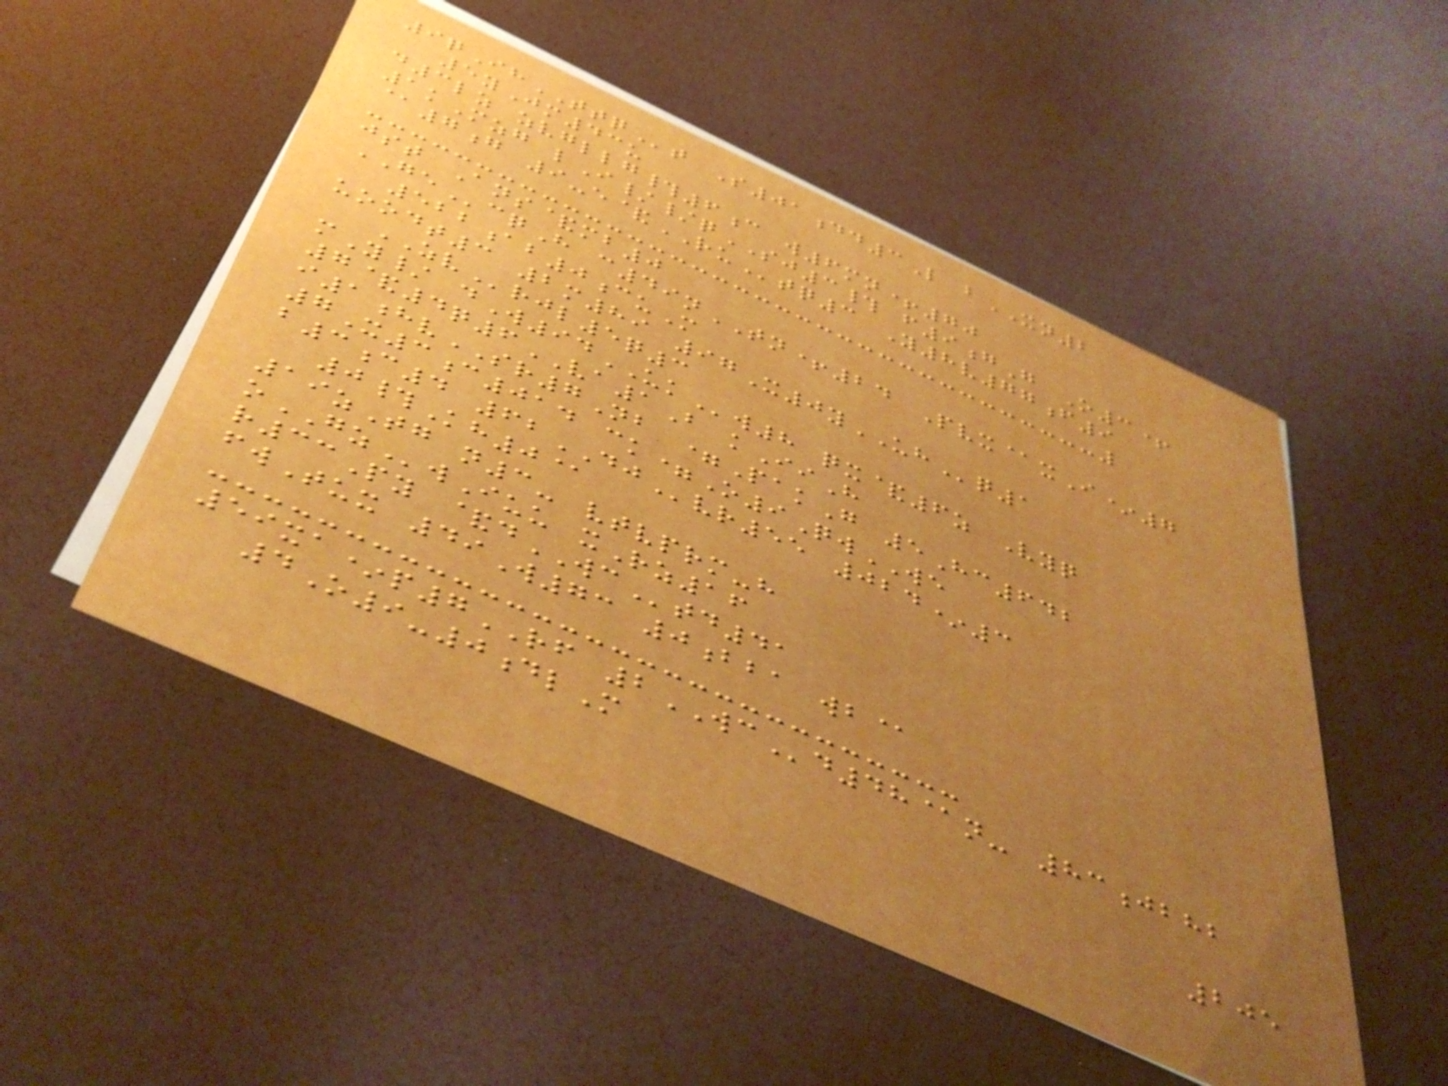9qIhTTQt S01dd3L bXN2
5yJm43u
d3lz zvgllg#6c w6mn+70
1kMzg lI//qSJ3# f9gG O3+
@7g 9-e&RUtq3 Y8v77f9
jst Ans&mb0
GEcqH c49nTN+24 Pvx@xI*7
522ab0cuM
uoodt3 2m89 97X0yUHq1
ZVrjl5q3
mY/ dW94UKw8 qx&6z Vyq
7&4q6VA1B kIiH
i1hvSR7Nb =PakG 5Hc642
7X3c014 ck=O9QwWE
b3c4 62DJvr55 024*3
0#Kh0@
19zTg n3- vtvprm-h
oGZwIuu xRz16
r33Py &dWCtd41
fwTux 49W73 0bba wb@
59xa*p7RF 2WCd48@n- 83jbhb
4O9-0dlM
205
